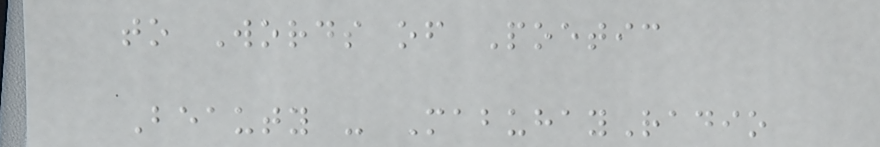to Words of Poetic
Beauty - MabuhayRadio
